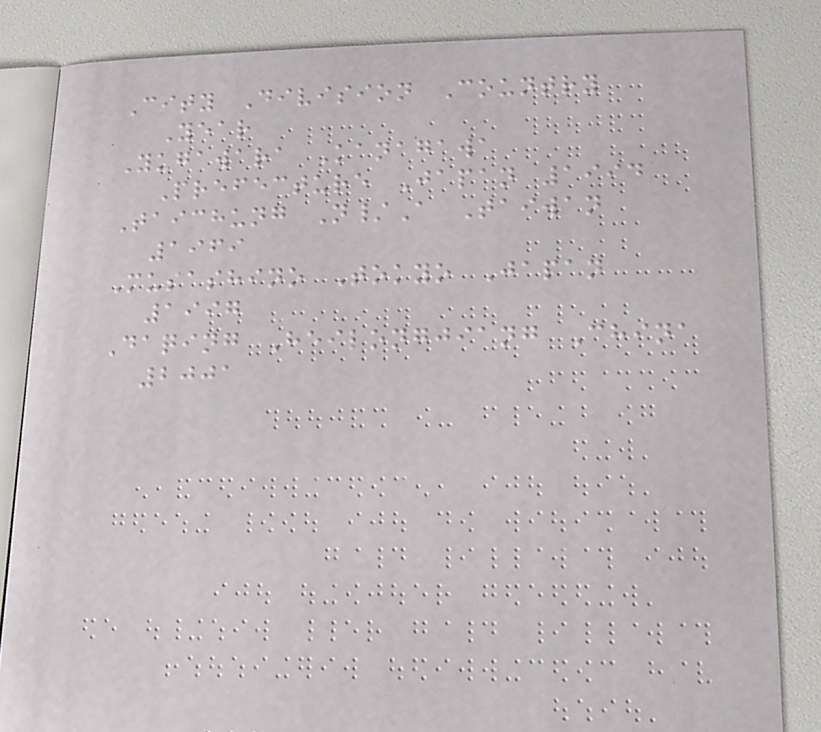City Division Country
Year
Yugawara Kanagawa
Prefecture Japan 1994
Taichung N/A Taiwan
1969
Musashino Tokyo Japan
1997
Daqing Heilongjiang China
2001
